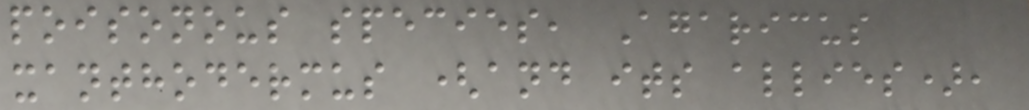poisonous species, Agaricus
xanthodermus (and its allies),
